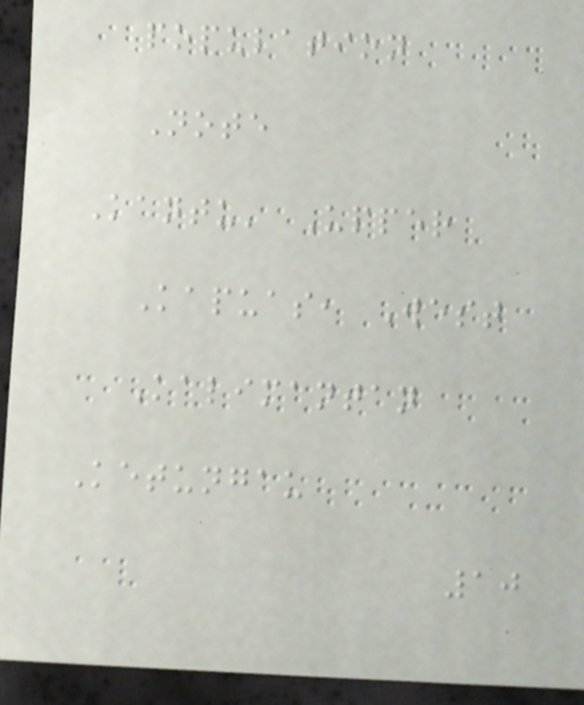population
Note
Kantu' Upper
Kapuas, West
Kalimantan
Ketungau
10
